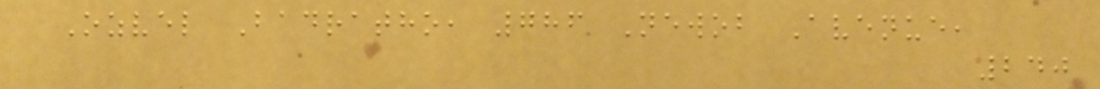Ozvel Badratho, 786 Newob Avenue,
240
